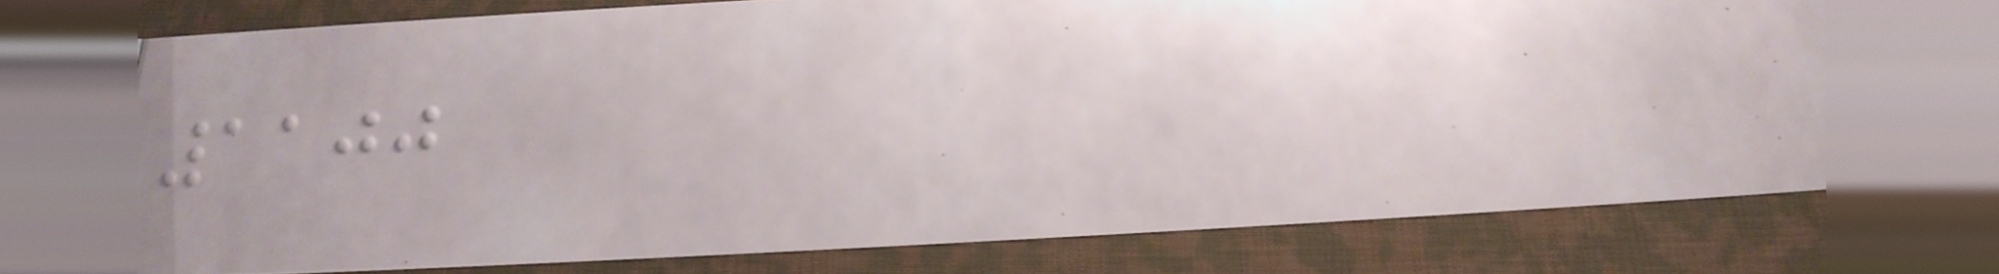1100
